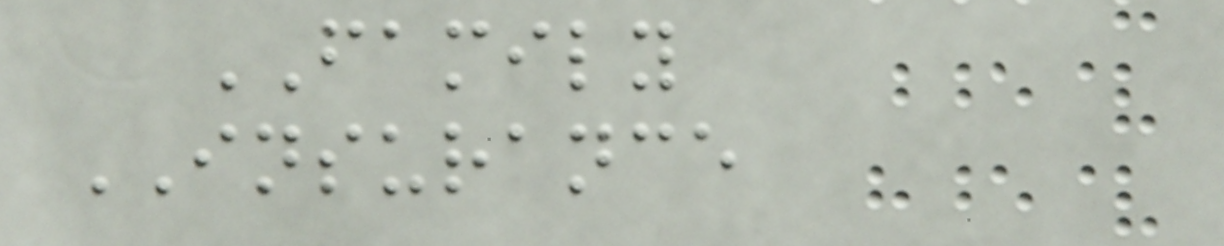FAMILY
INSURANCE
